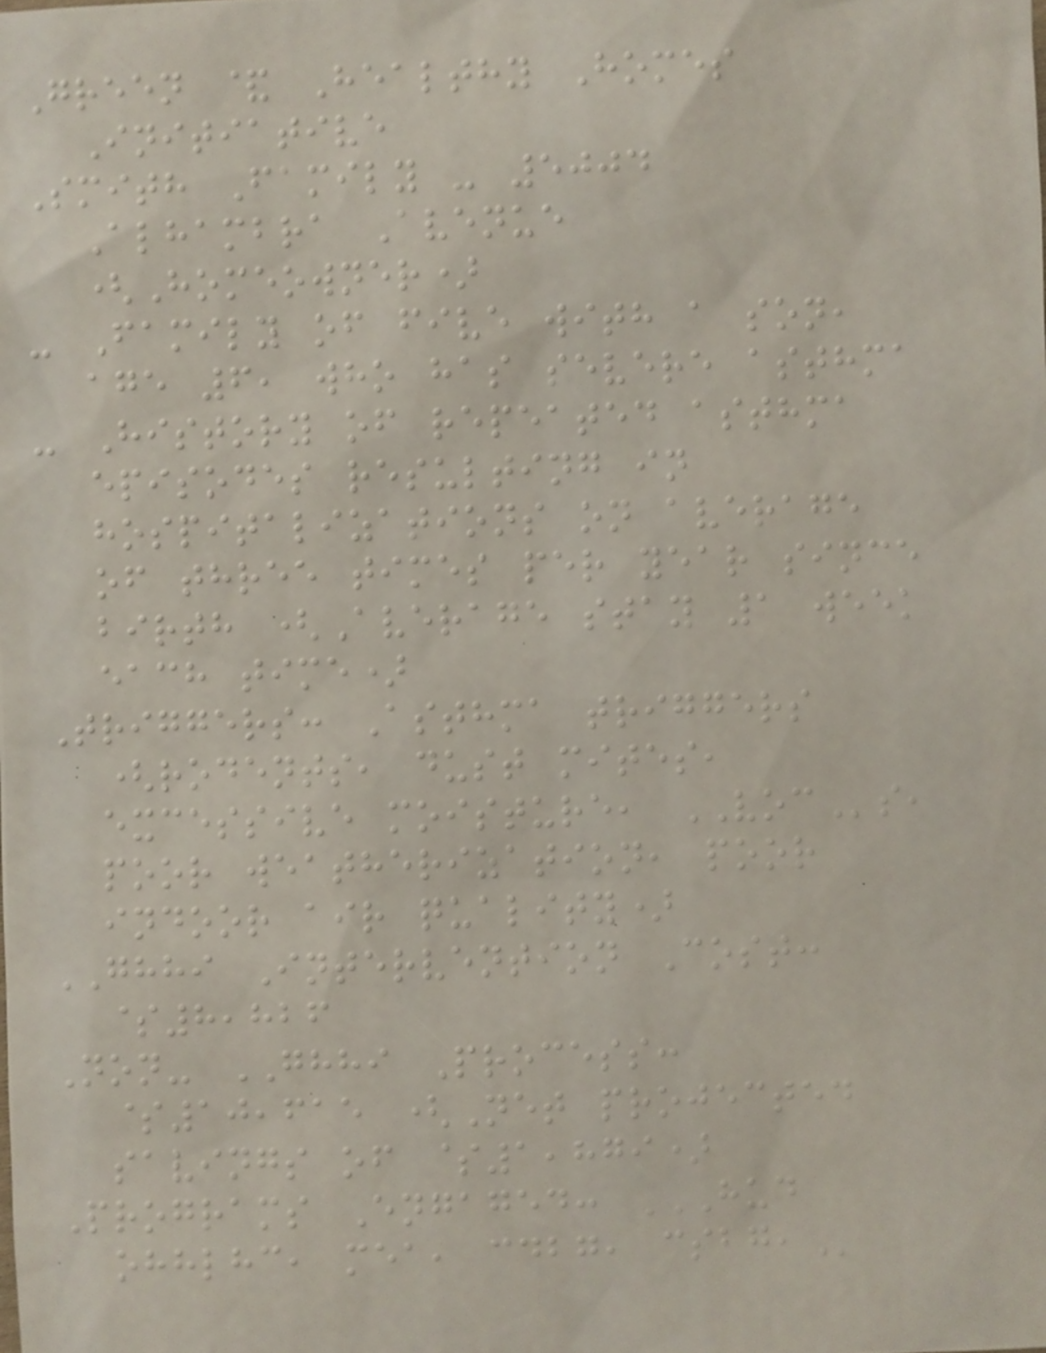Green & Healthy Homes
Initiative
Smith Family - 5004
Alhambra Avenue
(Homeowner)
- Family of five with a son,
age 6, who has severe asthma
- History of repeated asthma
episodes resulting in
hospitalizations on average
of three times per year since
birth (Average stay 1 week
each time)
Triggers: Asthma triggers
(rodents, dust mites,
excessive moisture, VOCs,
poor weatherization, poor
indoor air quality)
GHHI Intervention Cost:
$8,826
Non- GHHI Process:
$10,615 (Net projected
savings of $1,879)
Programs Engaged: HUD
OHHLHC, MEA, CDBG, CSBG,
